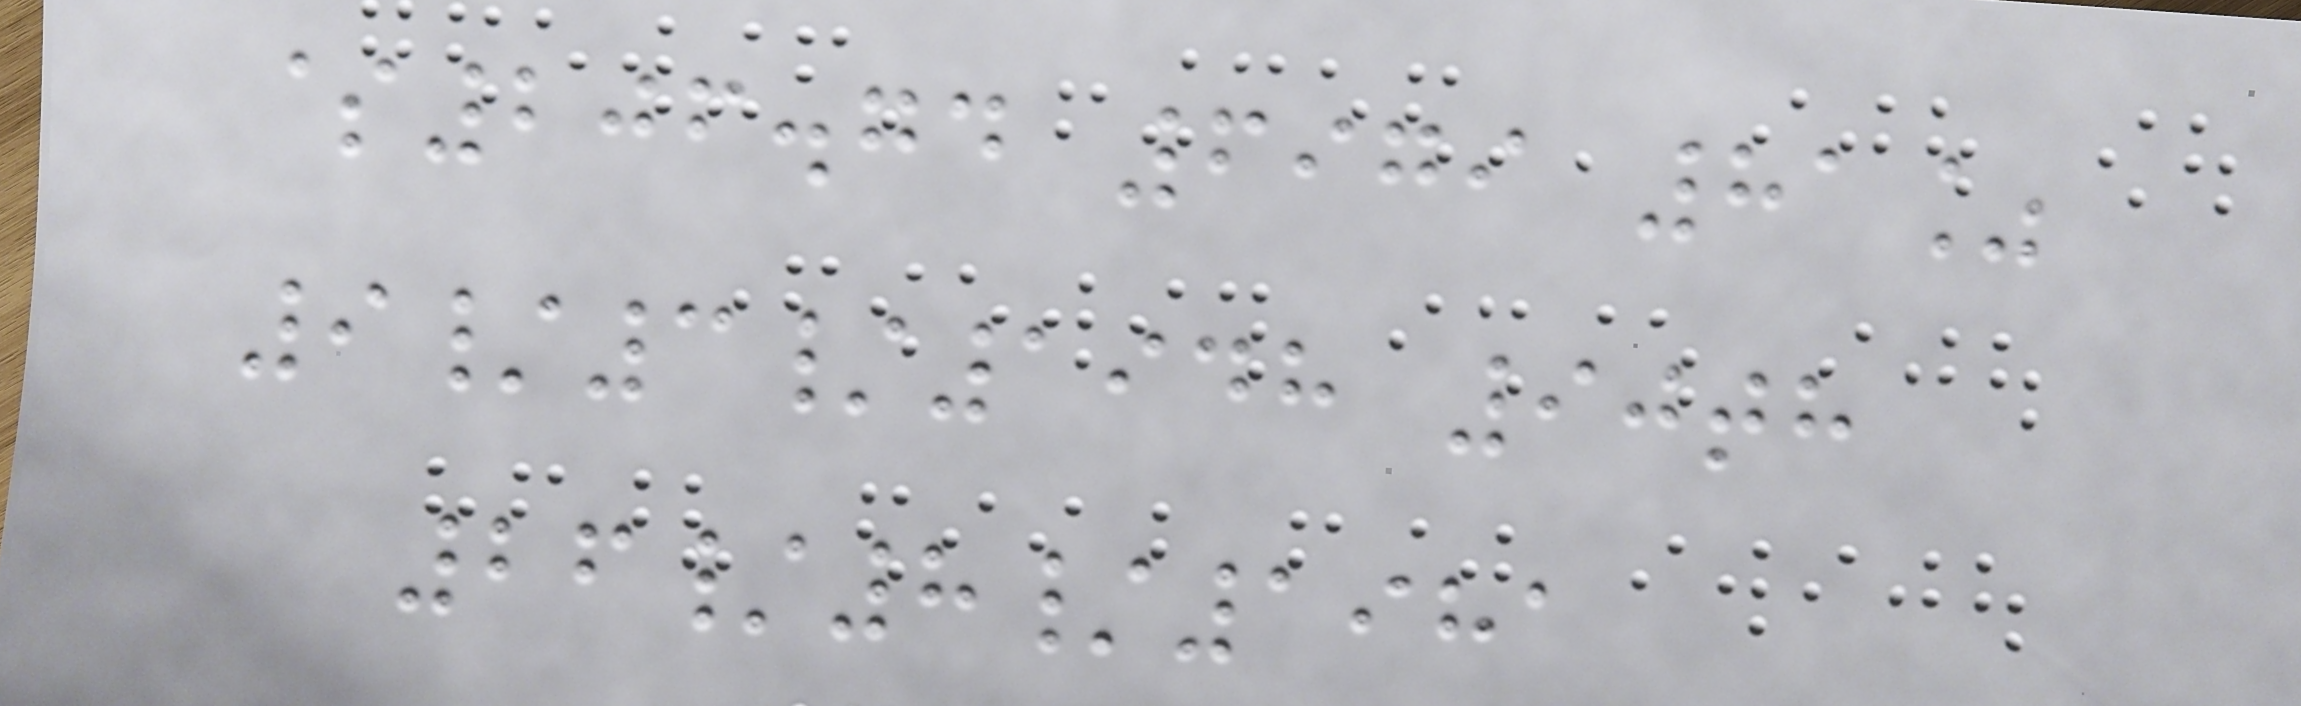$206.74 6979 81%
9/3/1948 90th
26/8/1981
